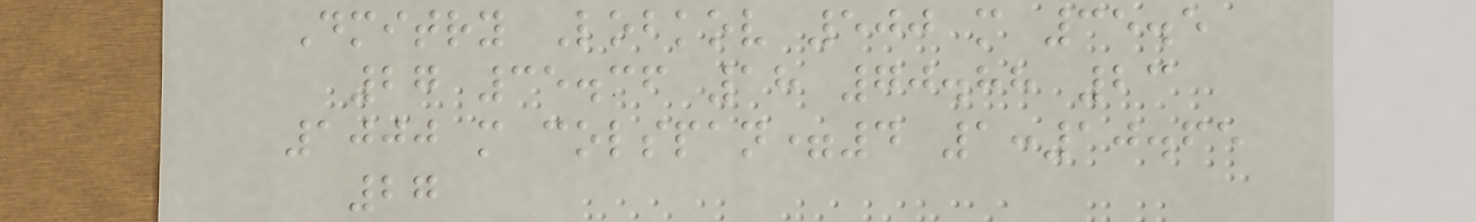Dmitry Lobkov 500 m 35.5
27 35.36 18 70.88 23
1000 m colspan=4 1:10.65
27
